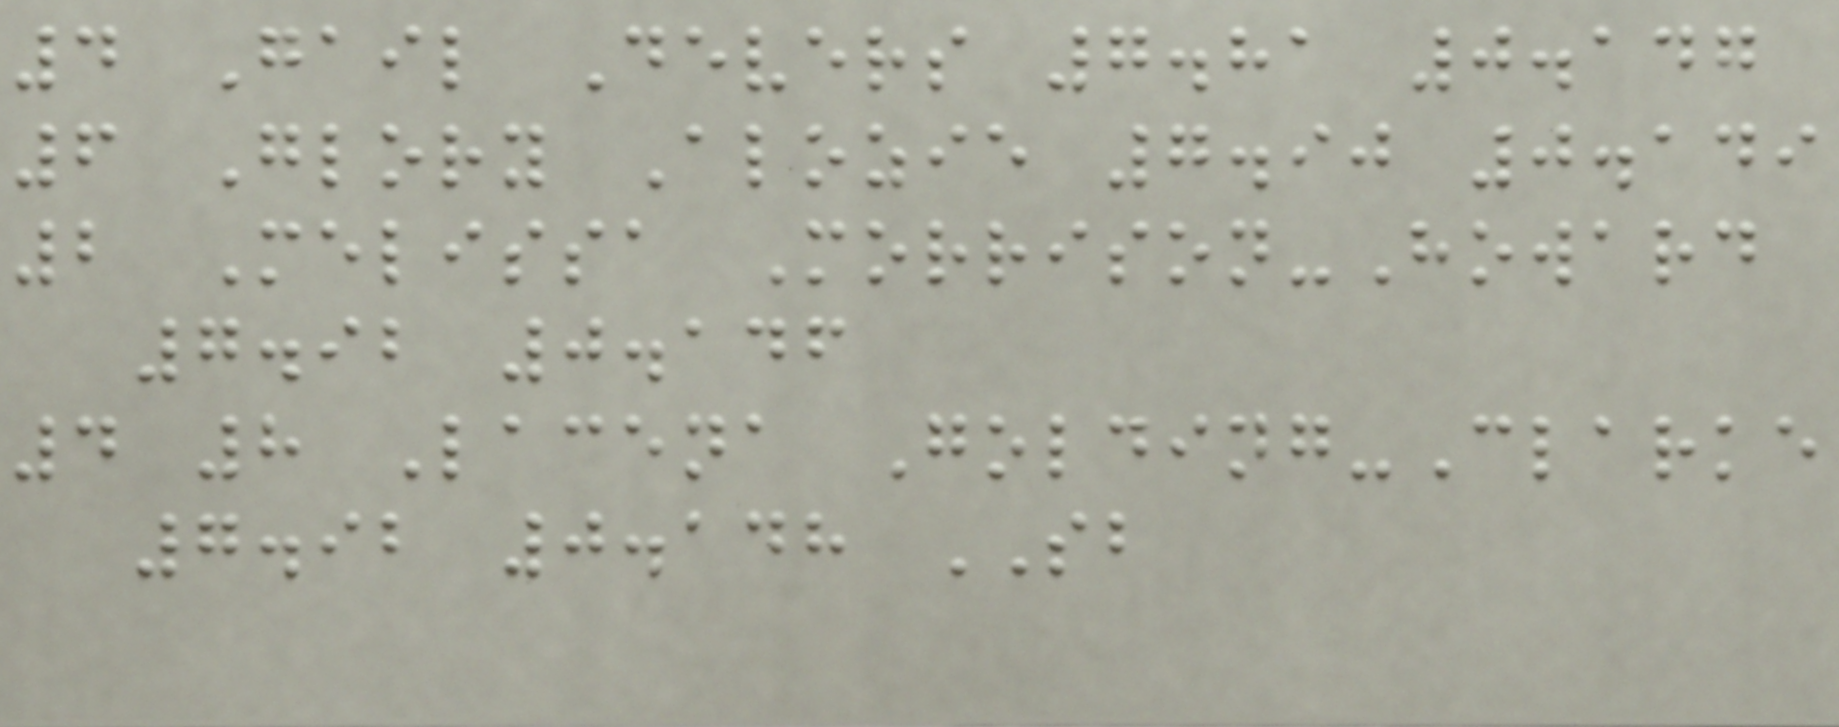4 Gail Devers 7.81 0.147
6 Glory Alozie 7.90 0.149
2 Melissa Morrison-Howard
7.92 0.146
4 8 Lacena Golding-Clarke
7.92 0.148 SB
